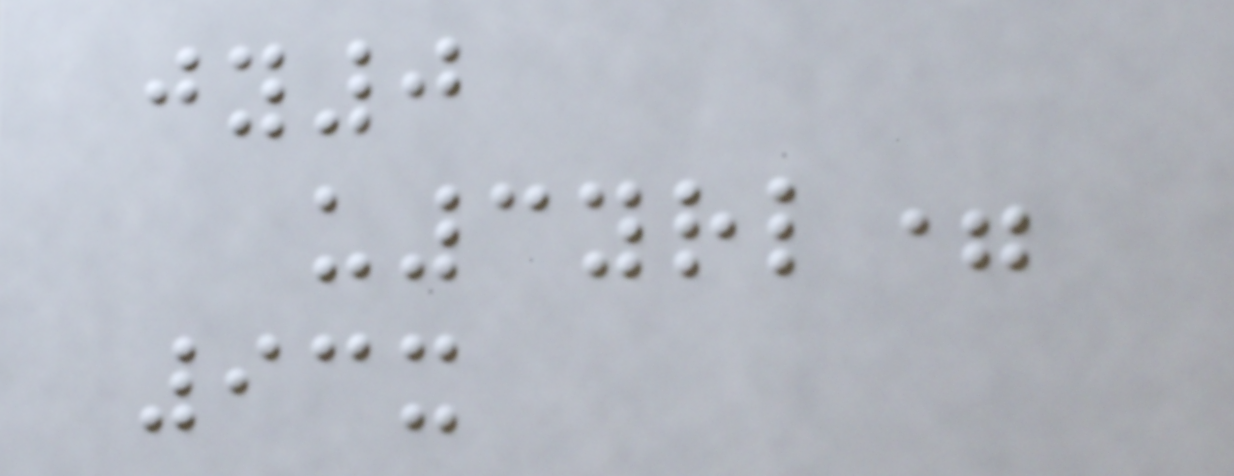jy0
u3yrl=
93x
